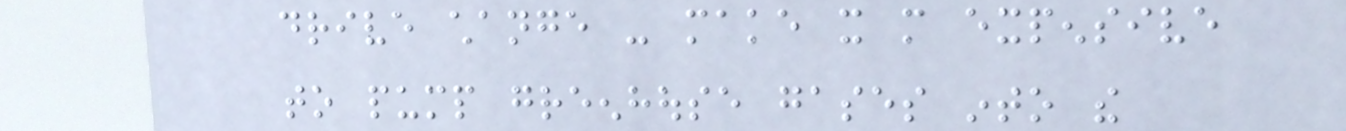drive change - make it more expensive
to pump greenhouse gases into the
